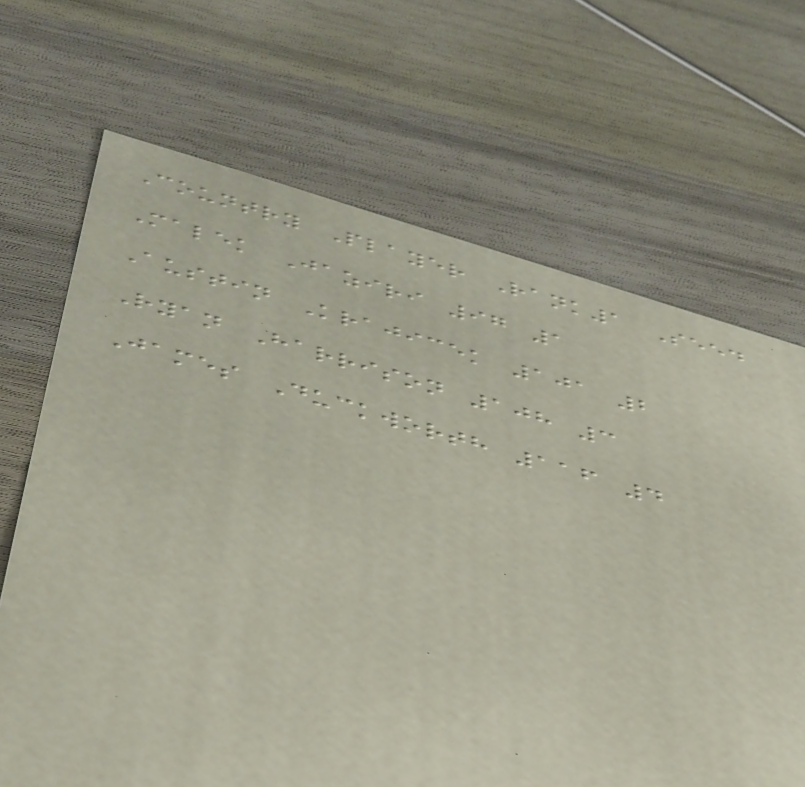Country Player Rank1 Seed
Malek Jaziri 97 1
Austin Krajicek 101 2
Ryan Harrison 108 3
James Duckworth 116 4
